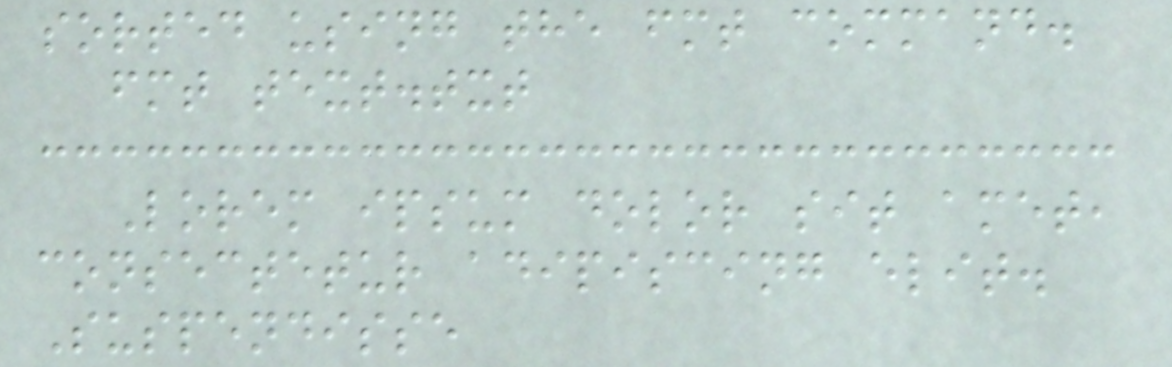sorted using the fmt command.
fmt text.txt
Lorem ipsum dolor sit amet,
consectetur adipiscing elit.
Suspendisse
